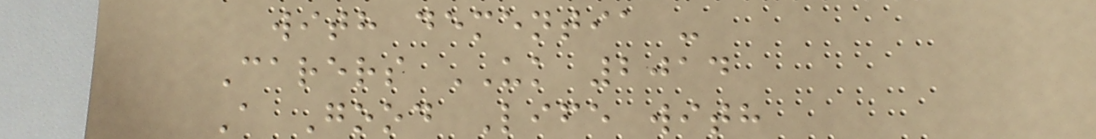with dementia -
Carers UK 2014
A Good Life with
